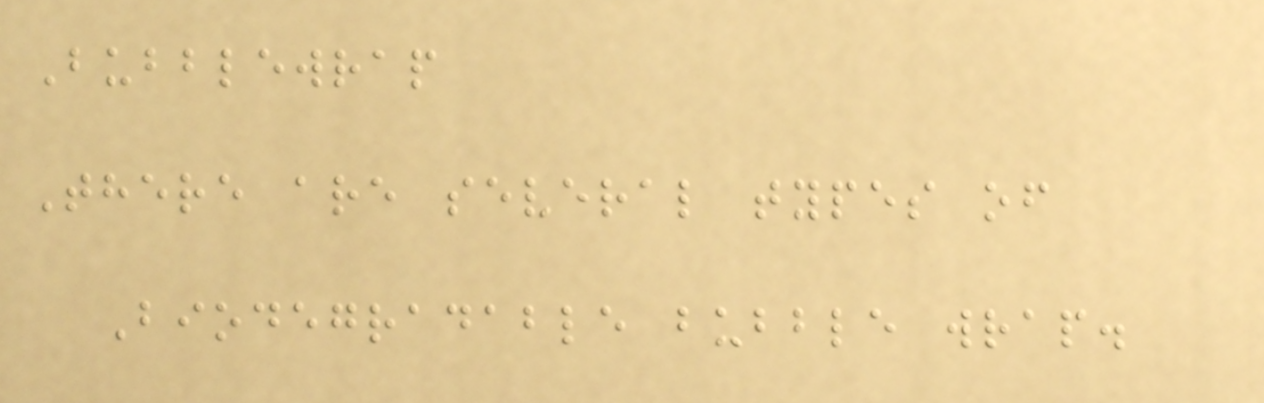Bubblewrap
There are several types of
Biodegradable bubble wrap.
